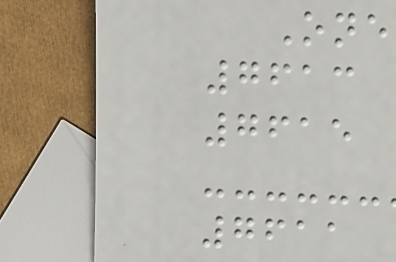One
7613
7615
7611
